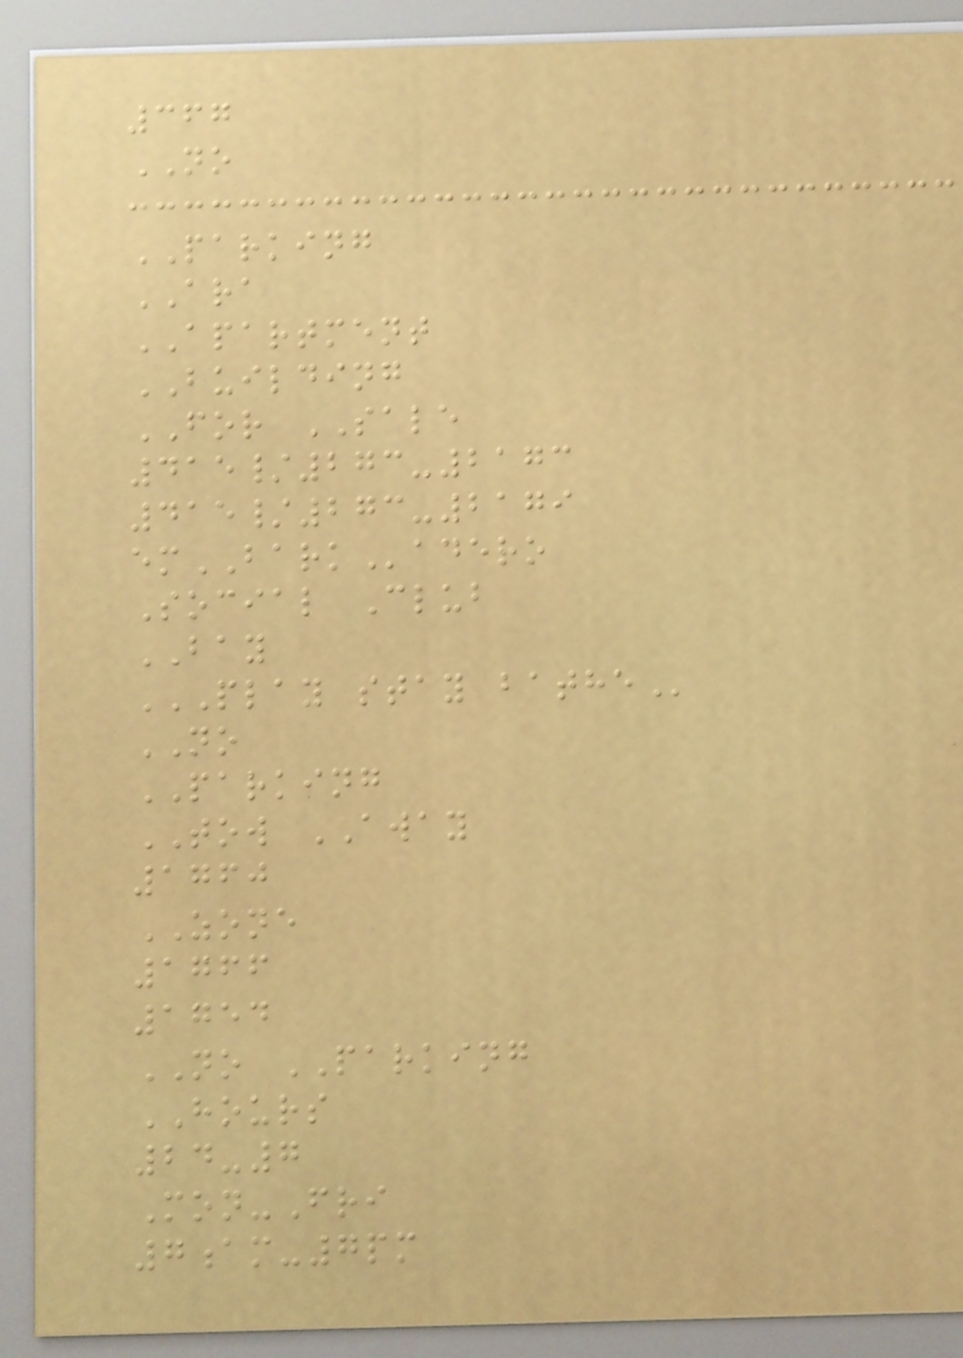367
NO
PARKING
ARA
APARTMENT
BUILDING
FOR SALE
415/273-2173
415/273-2179
emBARKadero
Social Club
BAY
PLAY STAY BATHE
NO
PARKING
TOW AWAY
1760
ZONE
1766
1754
NO PARKING
HOURS
24-7
Mon-Fri
7am-7pm
